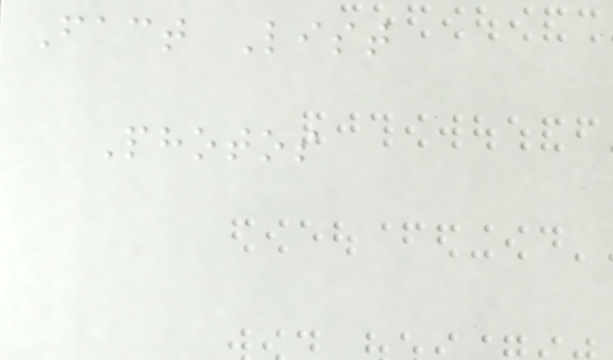Fact List
Photos
